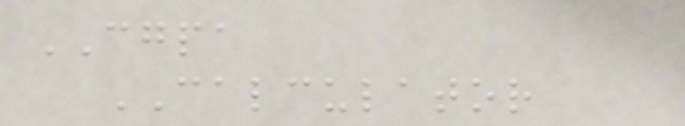CGPA
CALCULATOR
